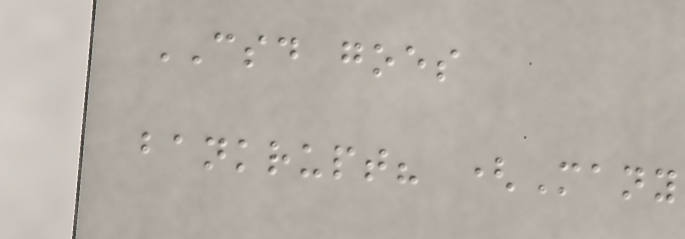CSD goes
bankrupt? (Many
